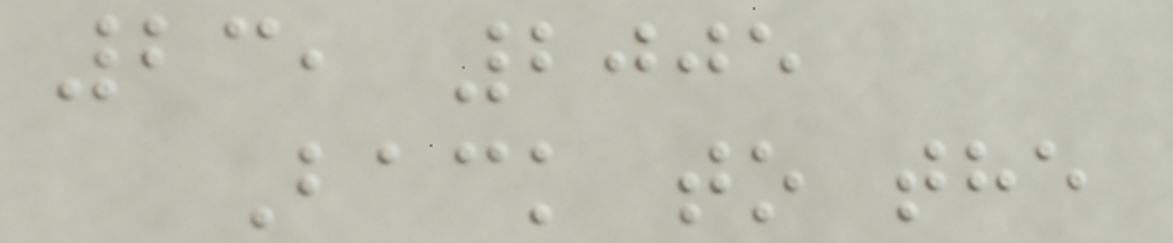23, 2005
Back to the
